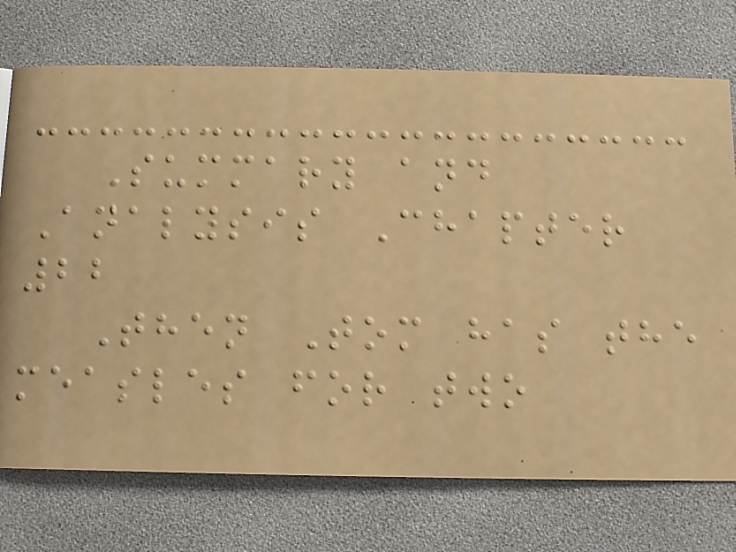Summary and
Analysis Chapter
22
Then Tom has the
measles for two
